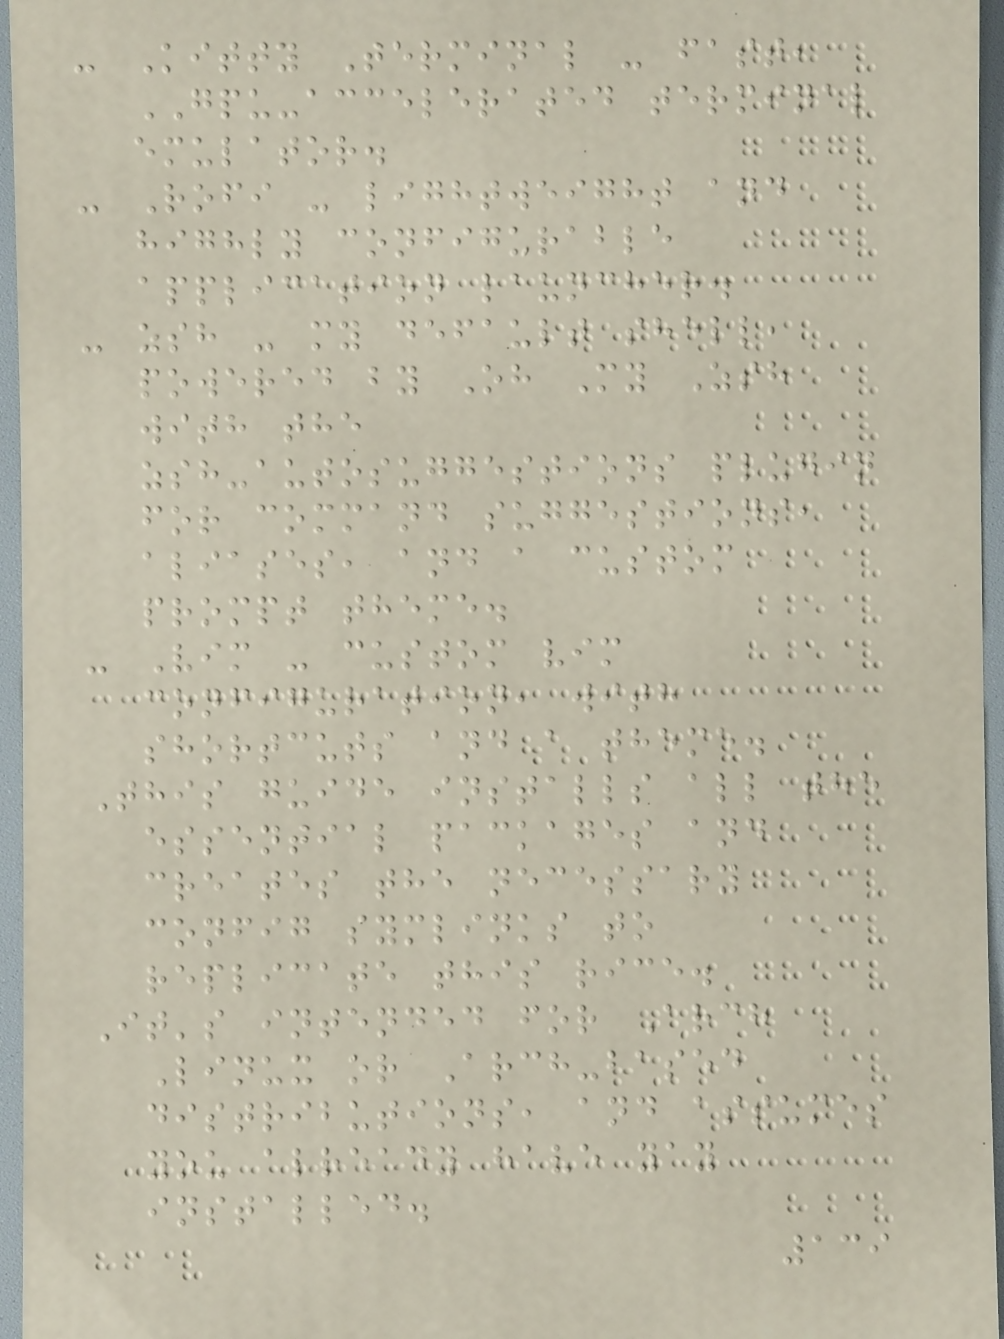- Kitty Terminal - fast,
GPU-accelerated terminal
emulator.
- Rofi - lightweight and
highly configurable
application launcher.
- zsh - my default shell,
powered by Oh My Zsh
with the
zsh-autosuggestions plugin
for command suggestions,
aliases, and a custom
prompt theme.
- Vim - custom vim
configuration, with
shortcuts and a theme.
This guide installs all the
essential packages and
creates the necessary
config symlinks to
replicate this rice.
It's intended for Arch
Linux or Arch-based
distributions, and assumes
you already have yay
installed.
139
